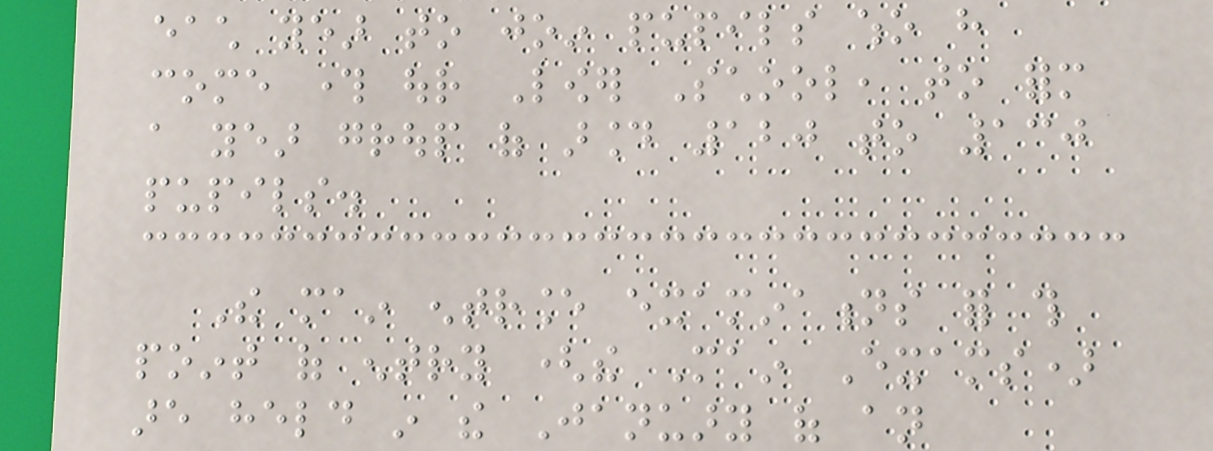each year to join pupils who have
come through our Lower School, to form
a year group of around 120 to 130
pupils.
The main entrance examinations for this
point of entry (the Main Exams)
are held in the January of an
